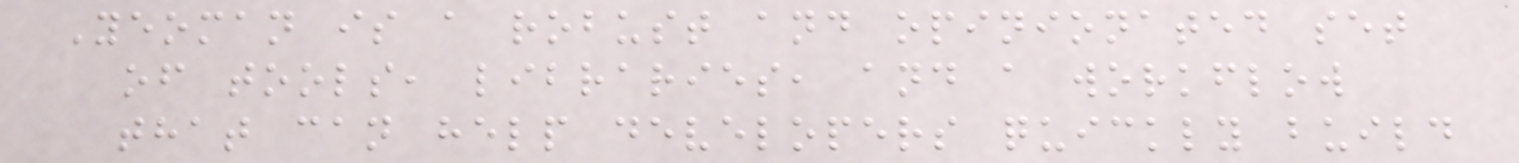Yeoman is a robust and opinionated set
of tools, libraries, and a workflow
that can help developers quickly build
